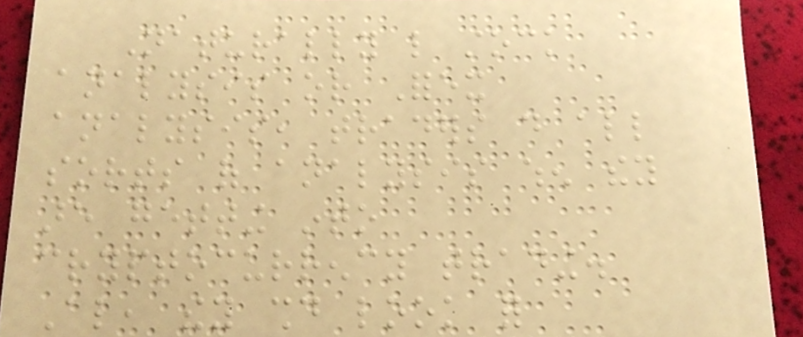Naturally like stock
analysis or Forex
analysis, traders do all
sorts of analysis when they
are getting into
cryptocurrency trading.
Also, they should look for
